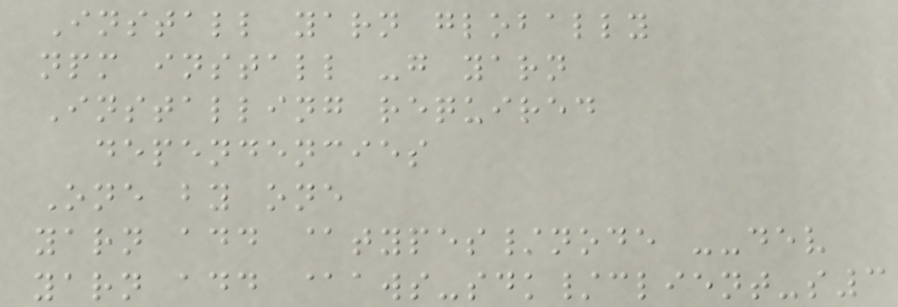Install yarn globally
npm install -g yarn
Installing required
dependencies
One by one
yarn add @types/node --dev
yarn add @aws-sdk/client-s3
